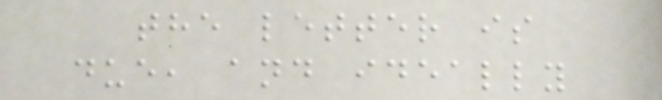the letter is
due, and ideally
